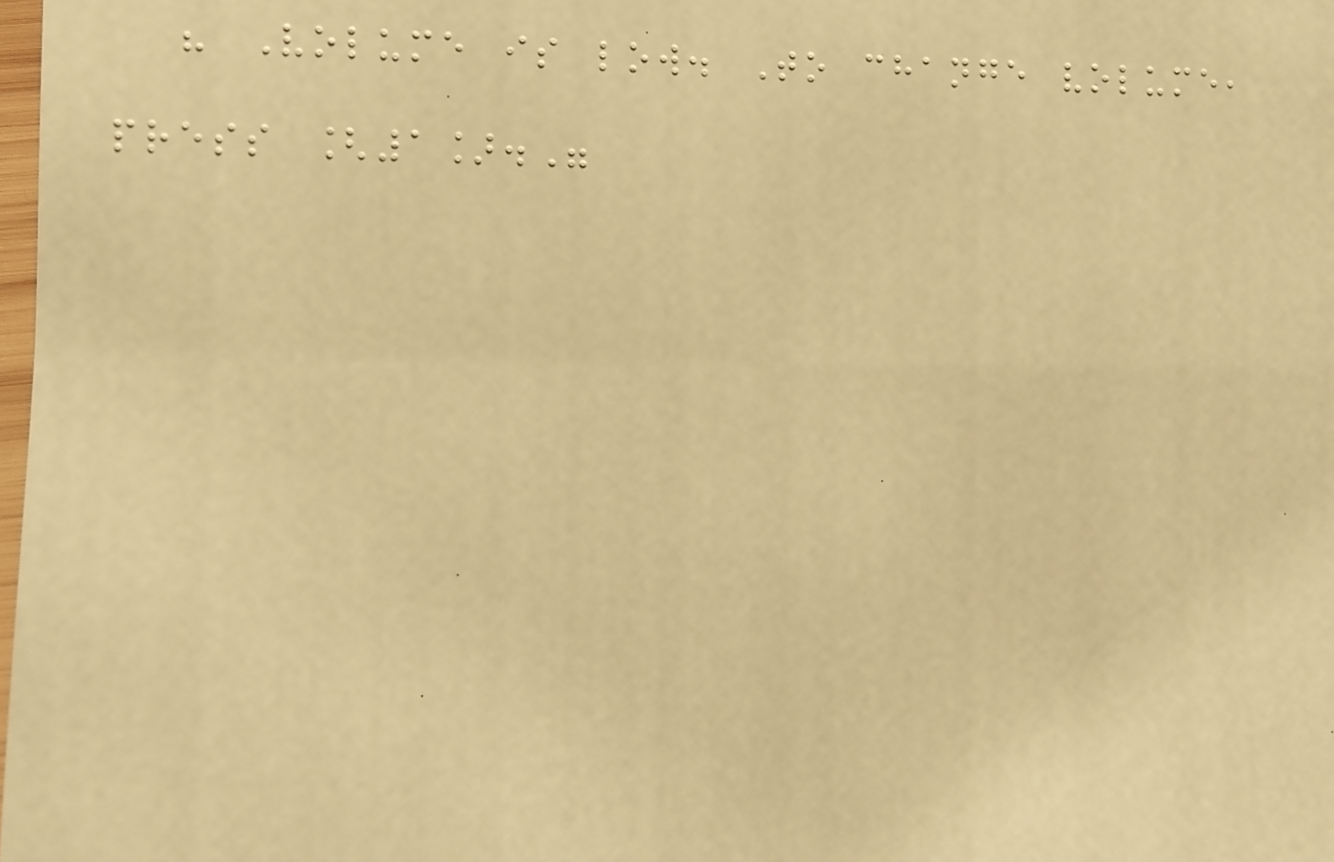" Volume is low. To change volume,
press [1]."
